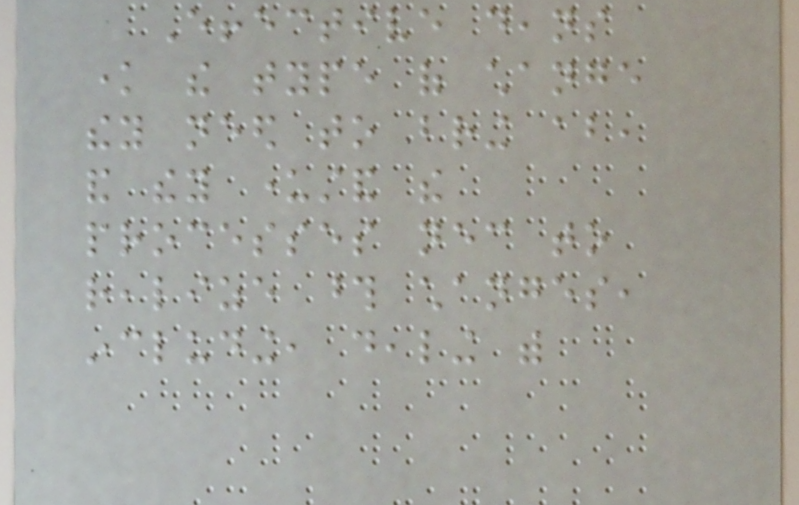Effective deans
know the type of change
they need to bring about,
and they understand the
processes necessary to
realize those changes,
including, dealing with
